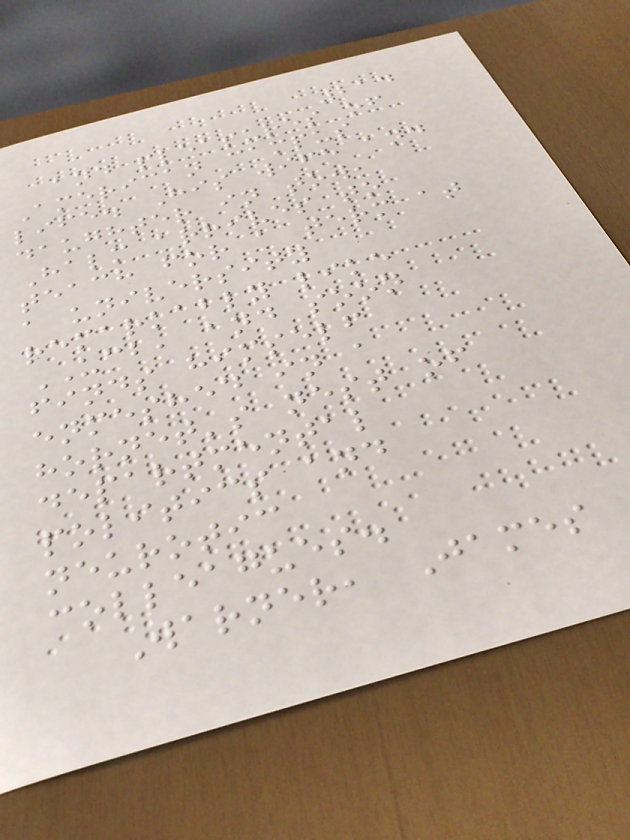214
and pleasures of
American campus
life. His wife and
daughter in tow,
Halm arrives to
teach for a term at
a university
remarkably like
UCB, and soon
finds himself
enmeshed in a
hornet's nest of
departmental
politics and
neurotic
colleagues.
Warner, James
